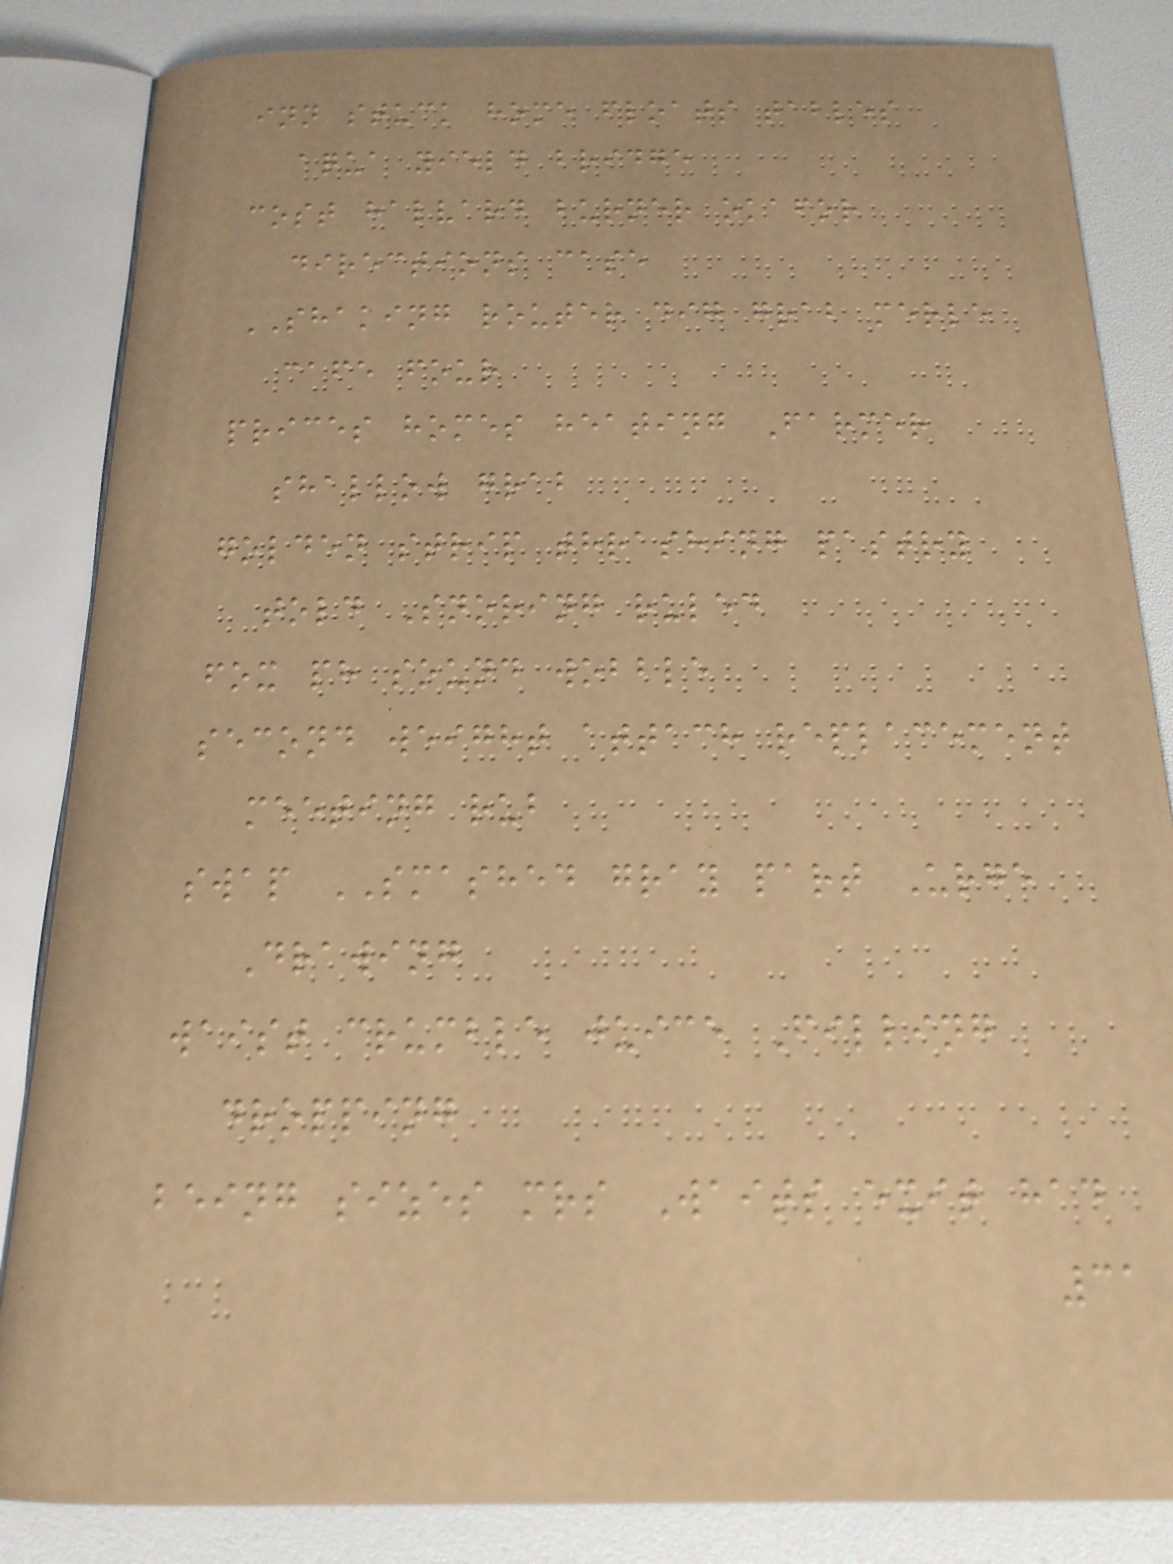inn stuck home floats tables
aqua yield bridge
cost halvard burner okafor
directions case
SHAKING router dig grab merle
cafe four
prices homes heating Farmer
shallow grab
golden strip thrashing pastry
told Snoring ruled
fox ph sound wobble
second weight attach replacement
meeting rub
swap SMASHED gray part Urge
Drawing
waist crumble juice Filling
dropping
being sizes mrs Waits exit had
31
